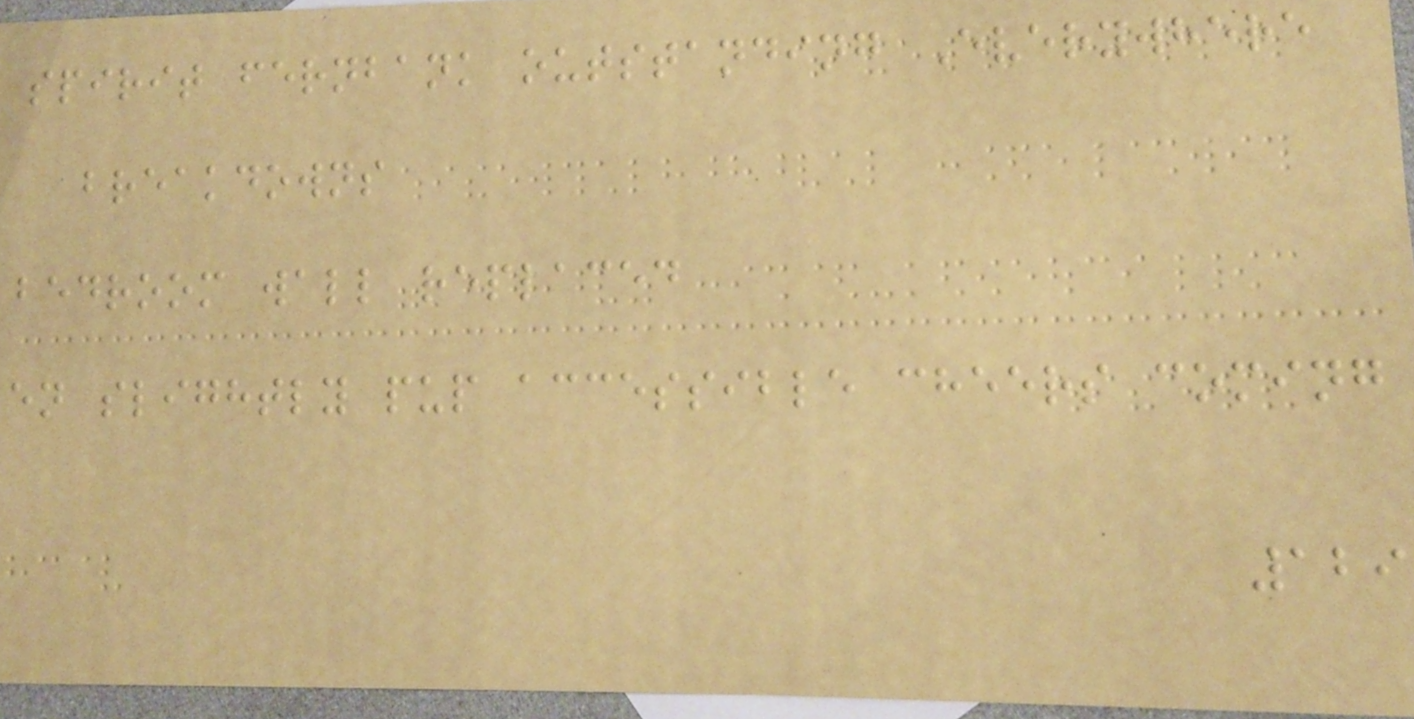spirit fernbank outstanding Everywhere
breakdowns
bedroom wall replaced
en slightly pup accessible cheers coming
129
